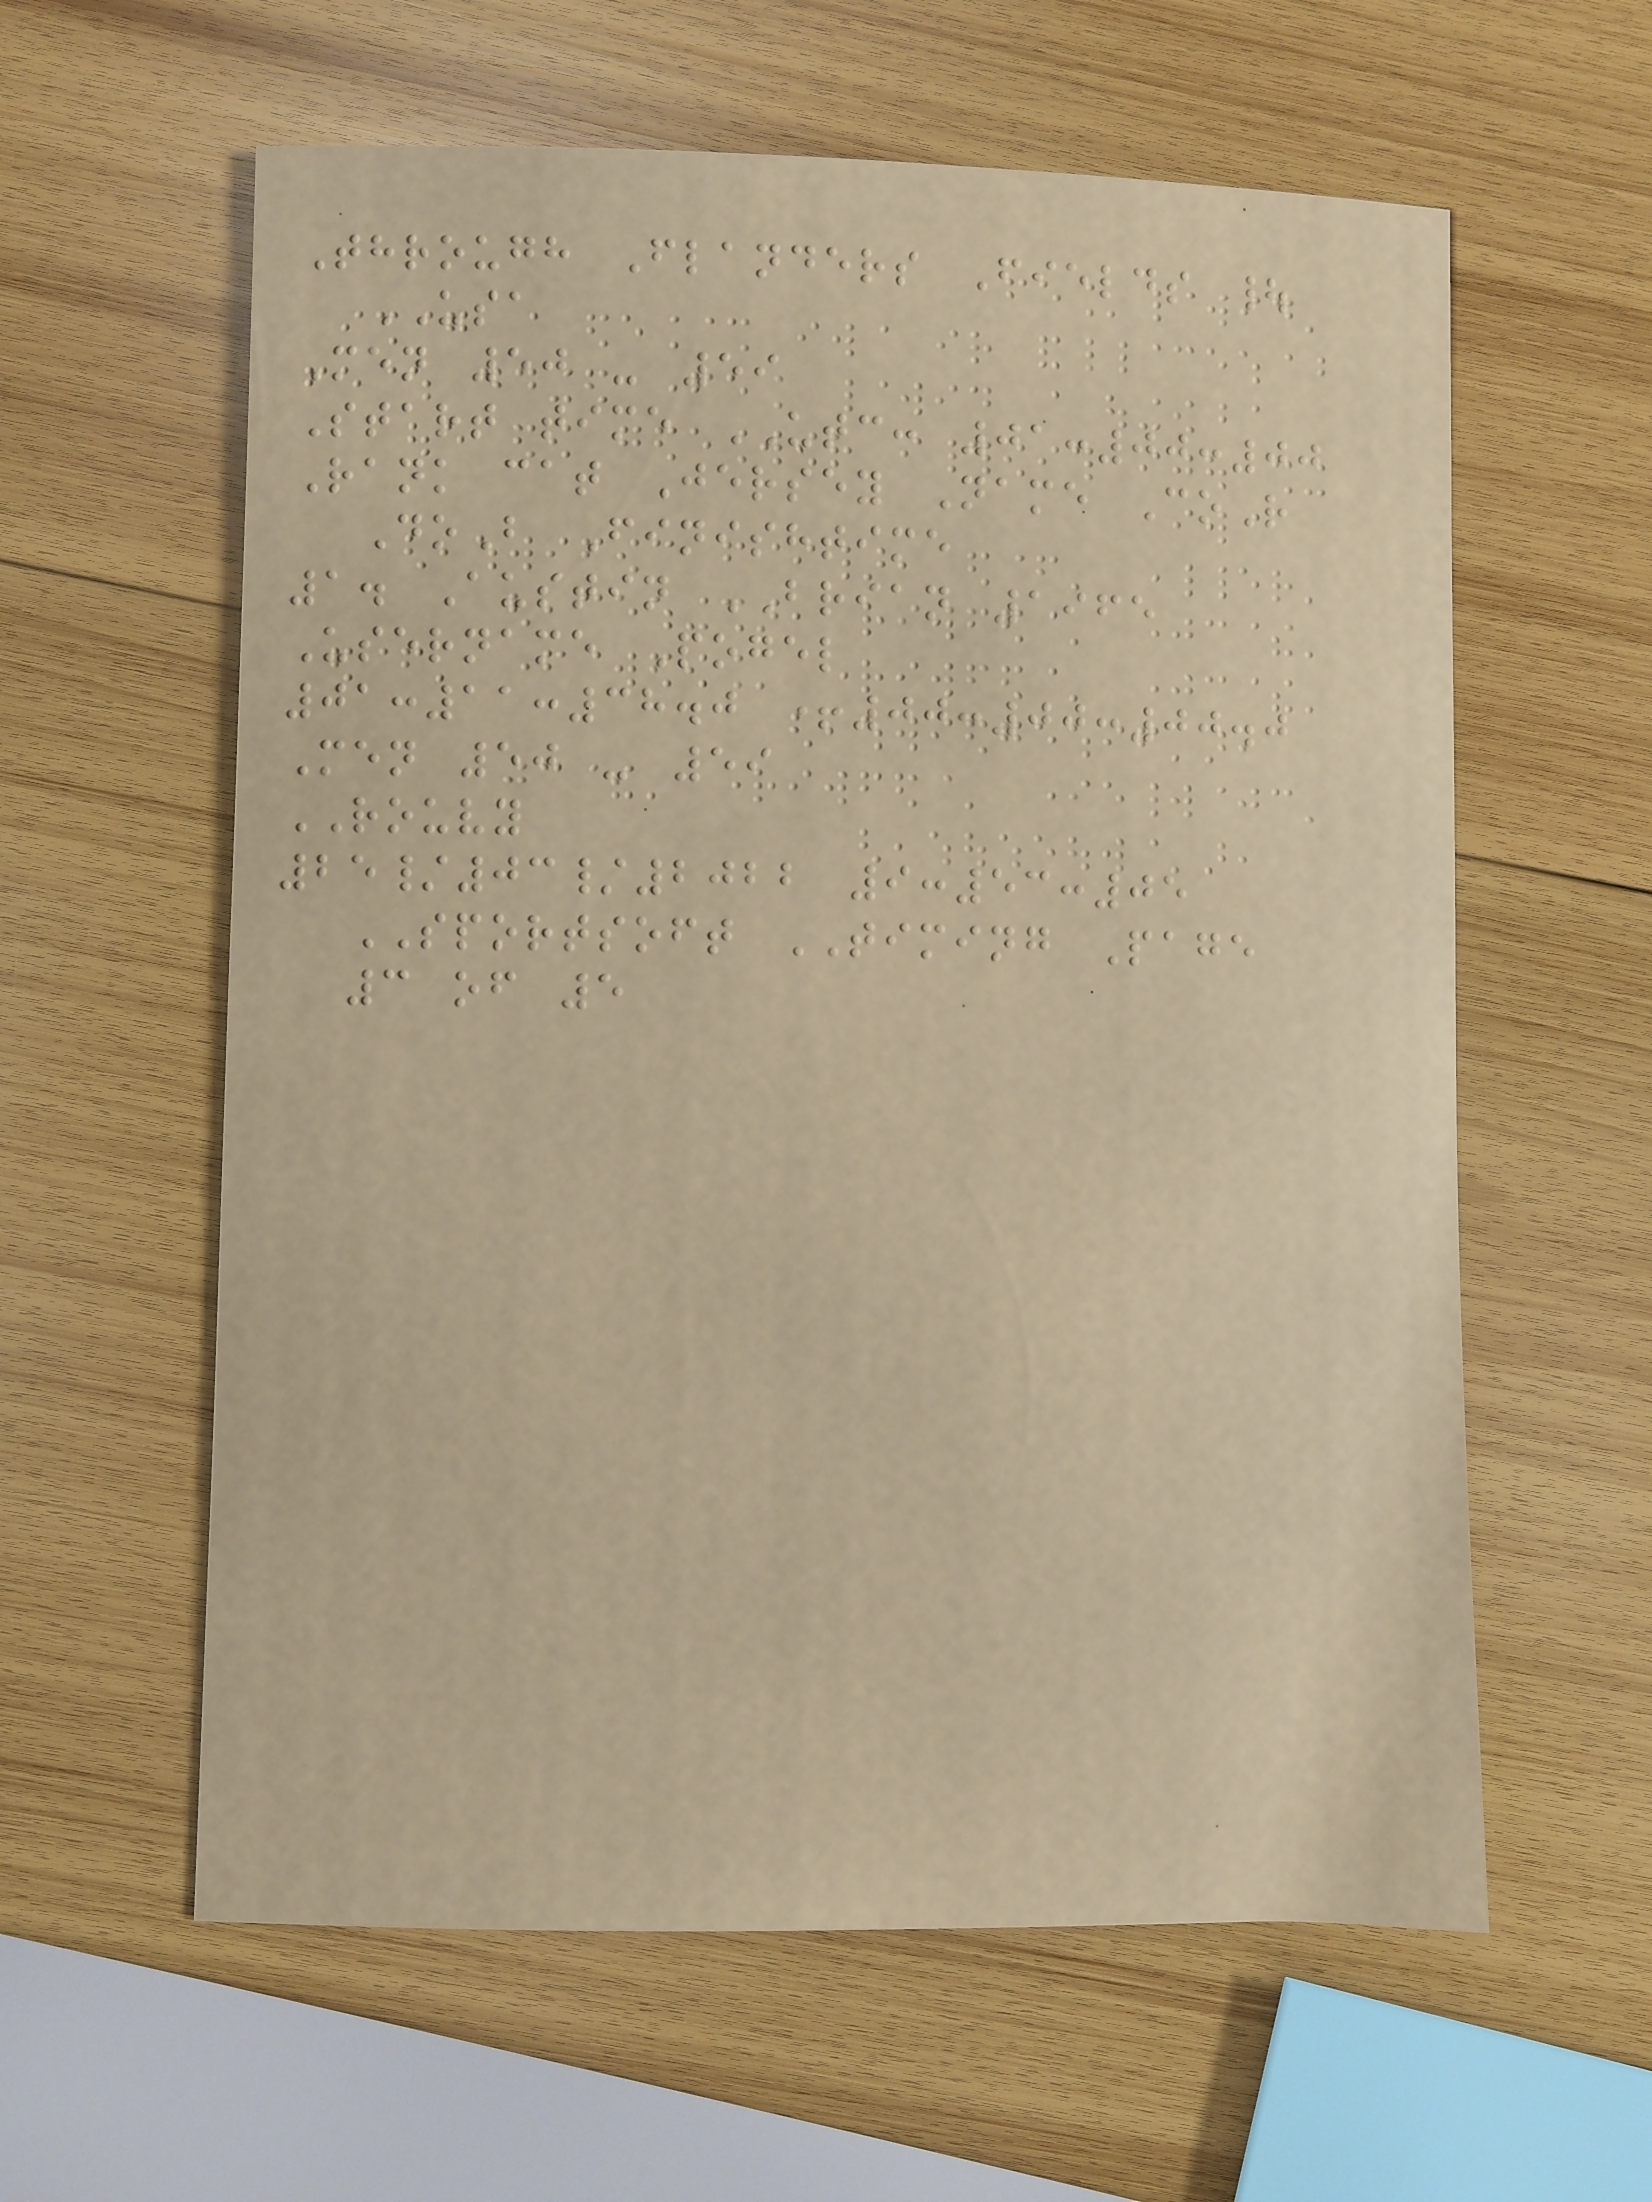Through Flanders Fields |
USA
Men 50 - 59
Start time UTC: 01:00:00
Rank cat Jersey Name CoR
DoB Finishtime
1. Austin BRIAN 1965
Username Pogel
01:11:38.0 +00:00:00.0
Men 50 - 59
ROUVY
25/03/2022 9:53:05
SPORTSOFT TIMING Page
3 of 5
